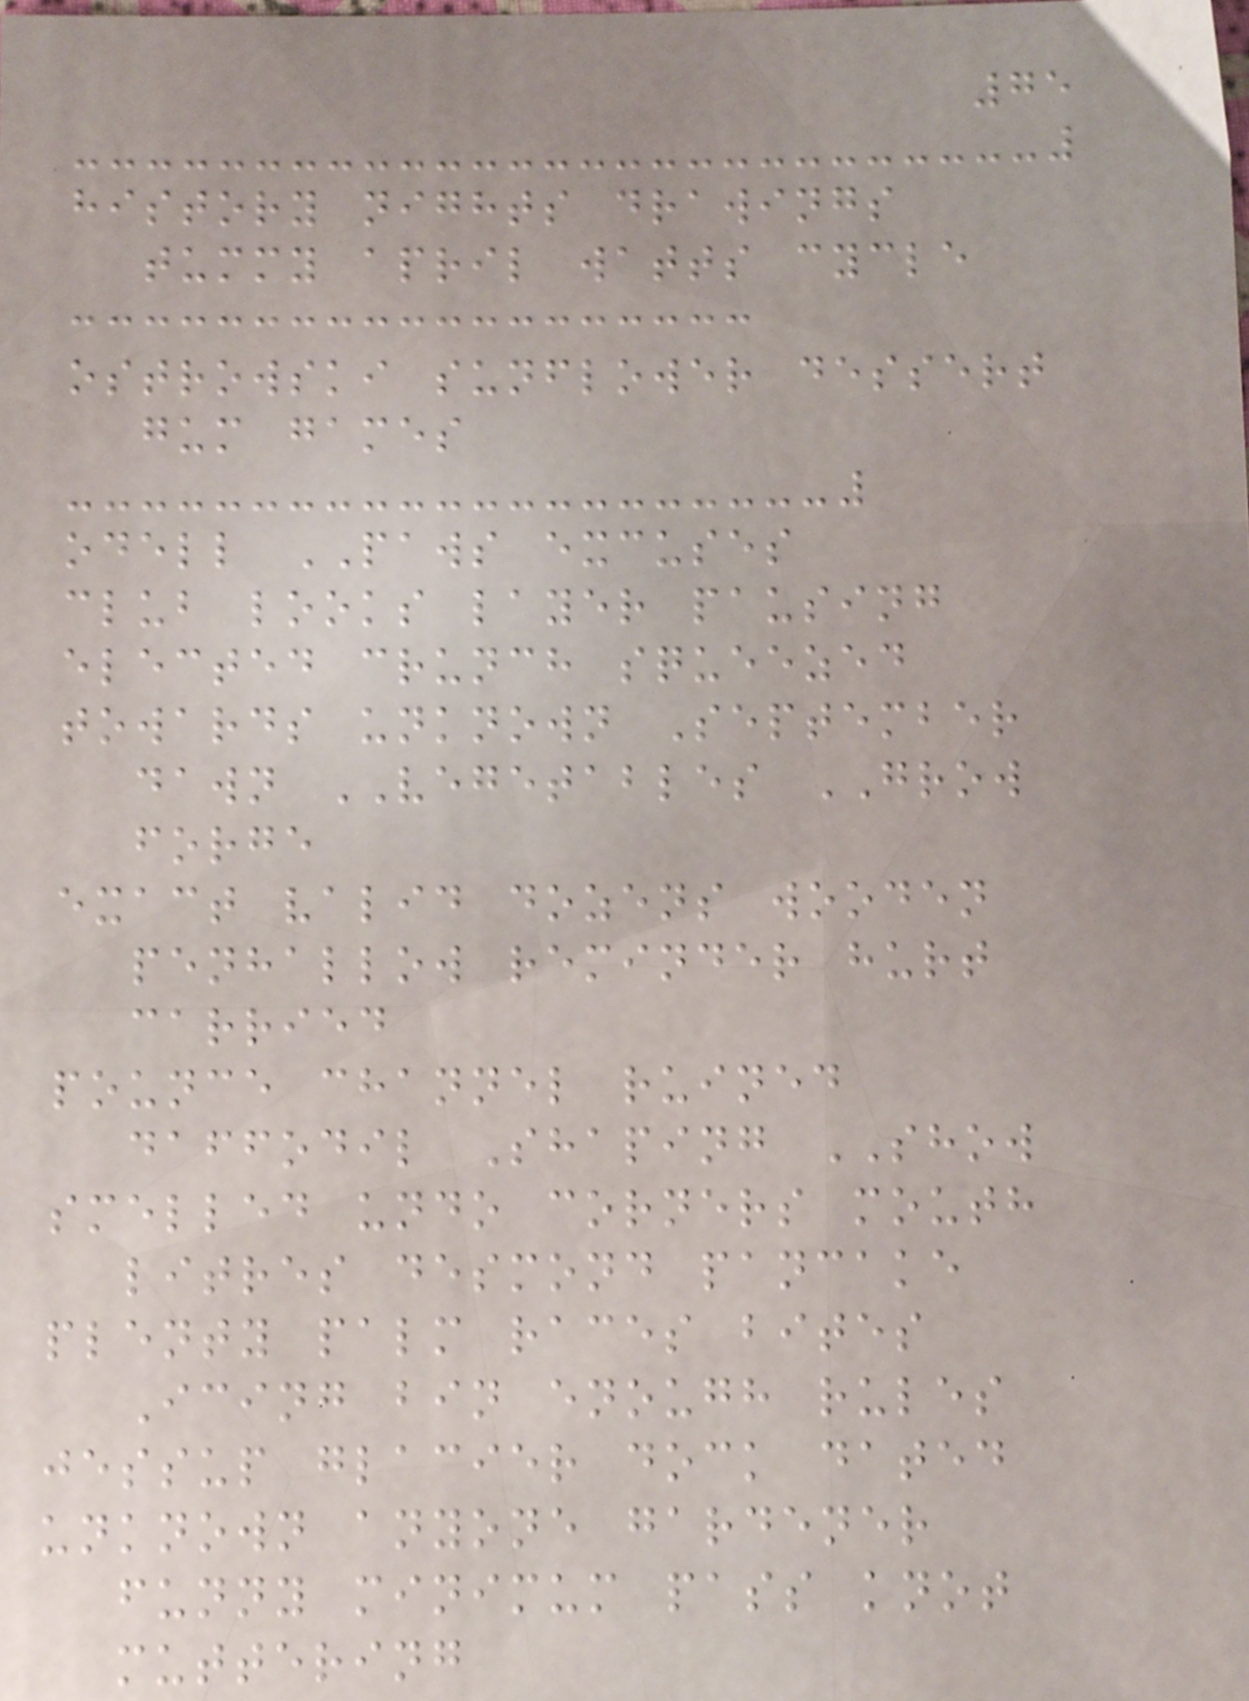75
history nights drawings
tummy april watts cycle
ostrowski sunflower dessert
gum games
odell PAWS excuses
club looks layer pausing
elected crunch squeezed
towards unknown September
dawn VEGETABLES GROW
forge
exact valid dozens wooden
penhallow reminder hurt
carried
pounce channel ruined
daffodil Shaping SHOW
smelled undo corners mouth
litres desmond pancake
plenty palm races bites
Icing bin enough rules
jessup glacier dock dated
unknown anyone gardener
funny minimum pass knot
muttering
